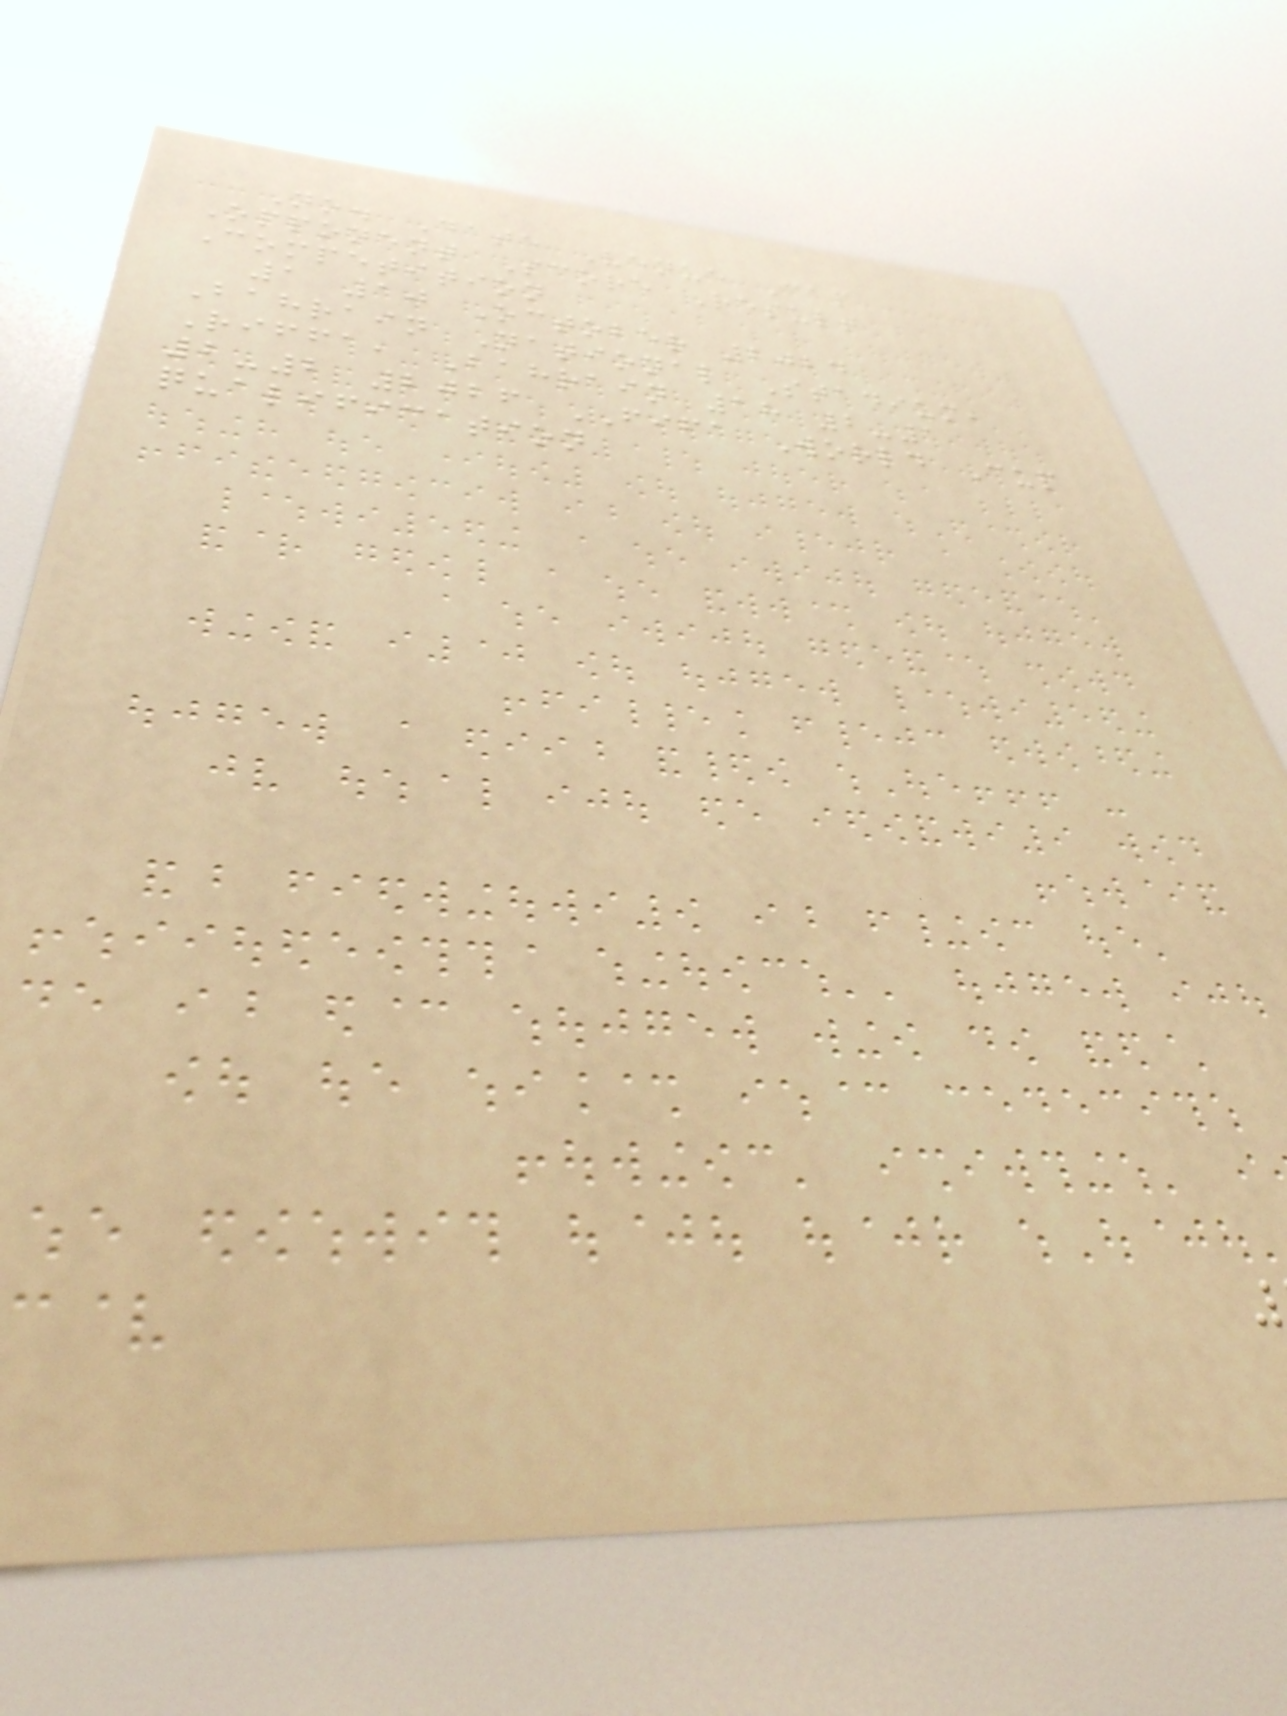No. Date Venue Cap
Opponent Score Result
Competition
1 10 October 2024
Bahrain National Stadium,
Riffa, Bahrain 18 2-1
2-2 2026 FIFA World Cup
qualification
